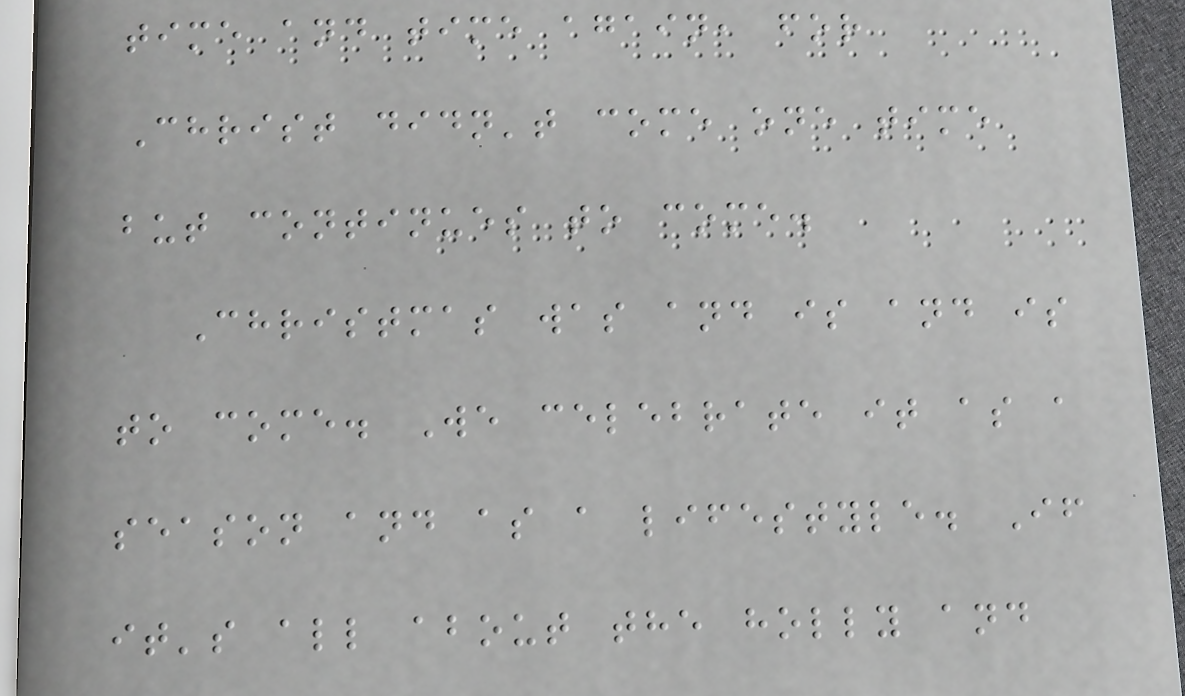time and time again, for
Christ didn't come one time
but continues to come.
Christmas was and is and is
to come. We celebrate it as a
season and as a lifestyle. If
it's all about the holly and
